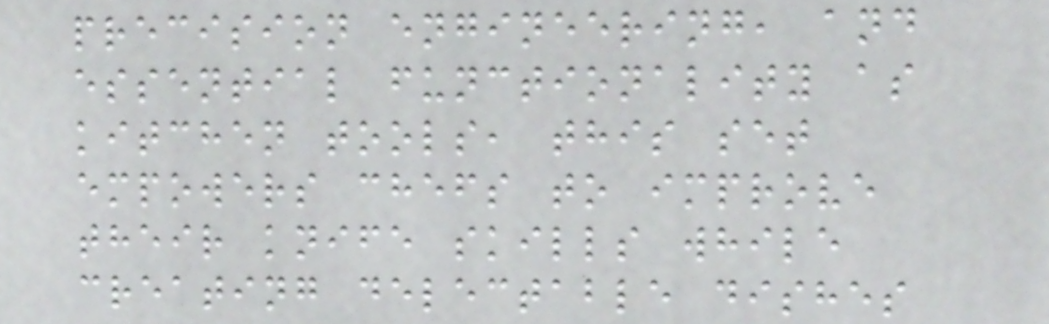precision engineering, and
essential functionality as
kitchen tools, this set
empowers chefs to improve
their knife skills while
creating delectable dishes
